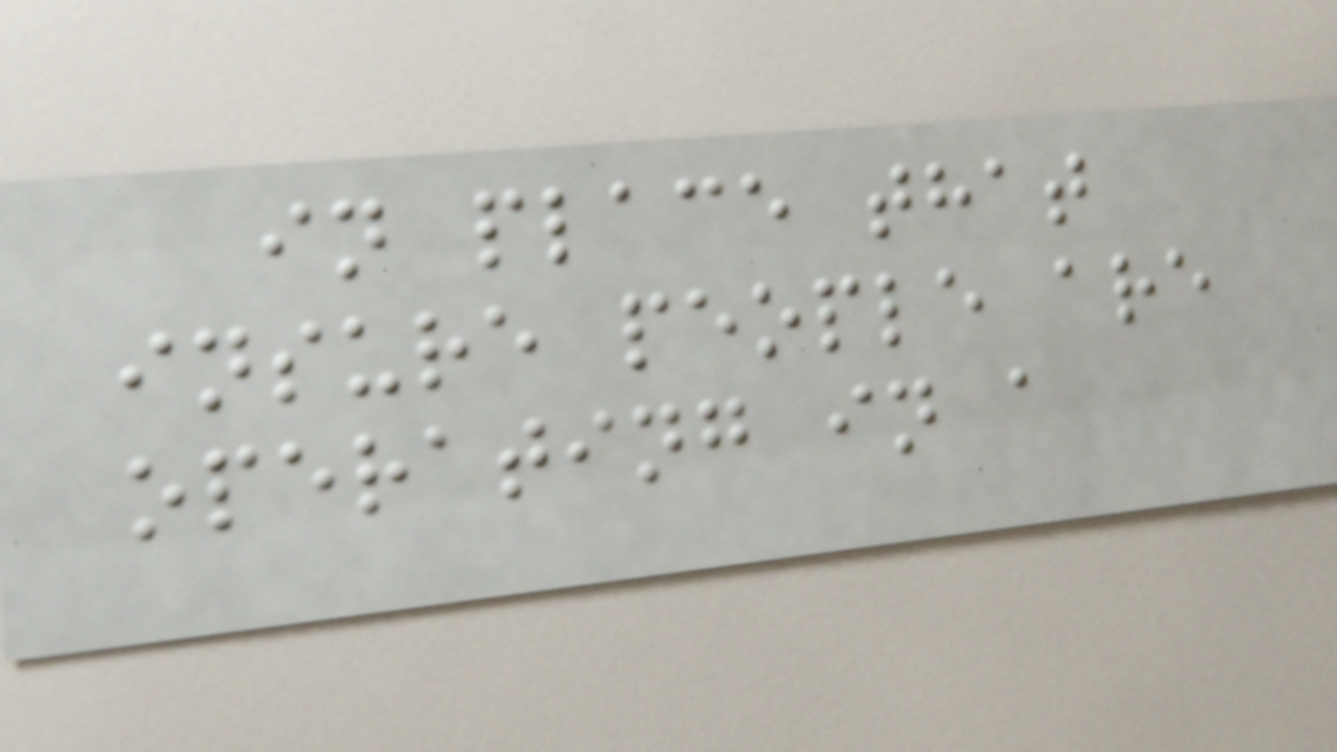in place that
insure people are
operating in a
